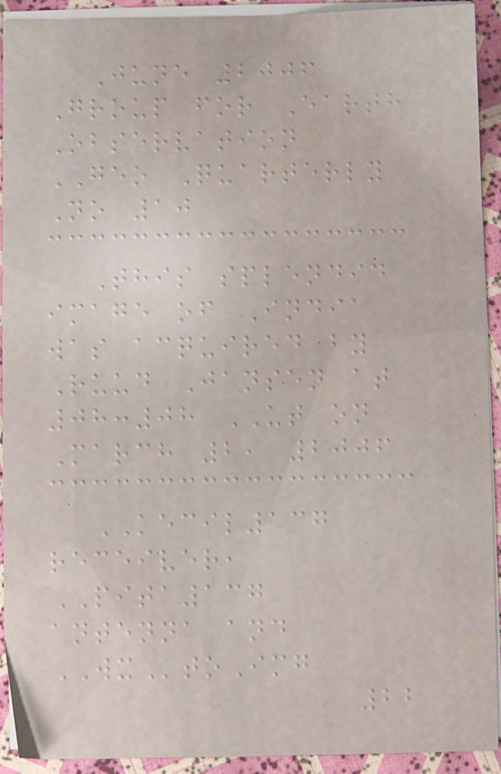June 2006
Group for Earth
Observation
GEO Quarterly
No 10
This splendid
image of India
was acquired by
Ruud Jansen at
08:08 UT on
March 2, 2006
KECIL137
receiver,
PITA137
antenna and
WXtoImg
22
